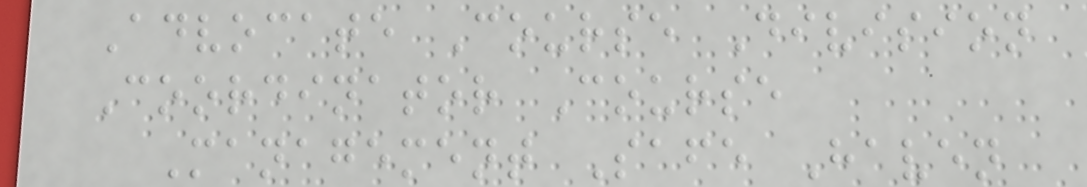Advocate Course Division
Coordinator Course
Management Safe Haven
